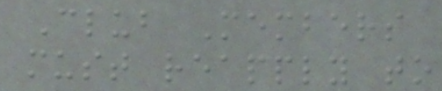Club Members
must reapply to
